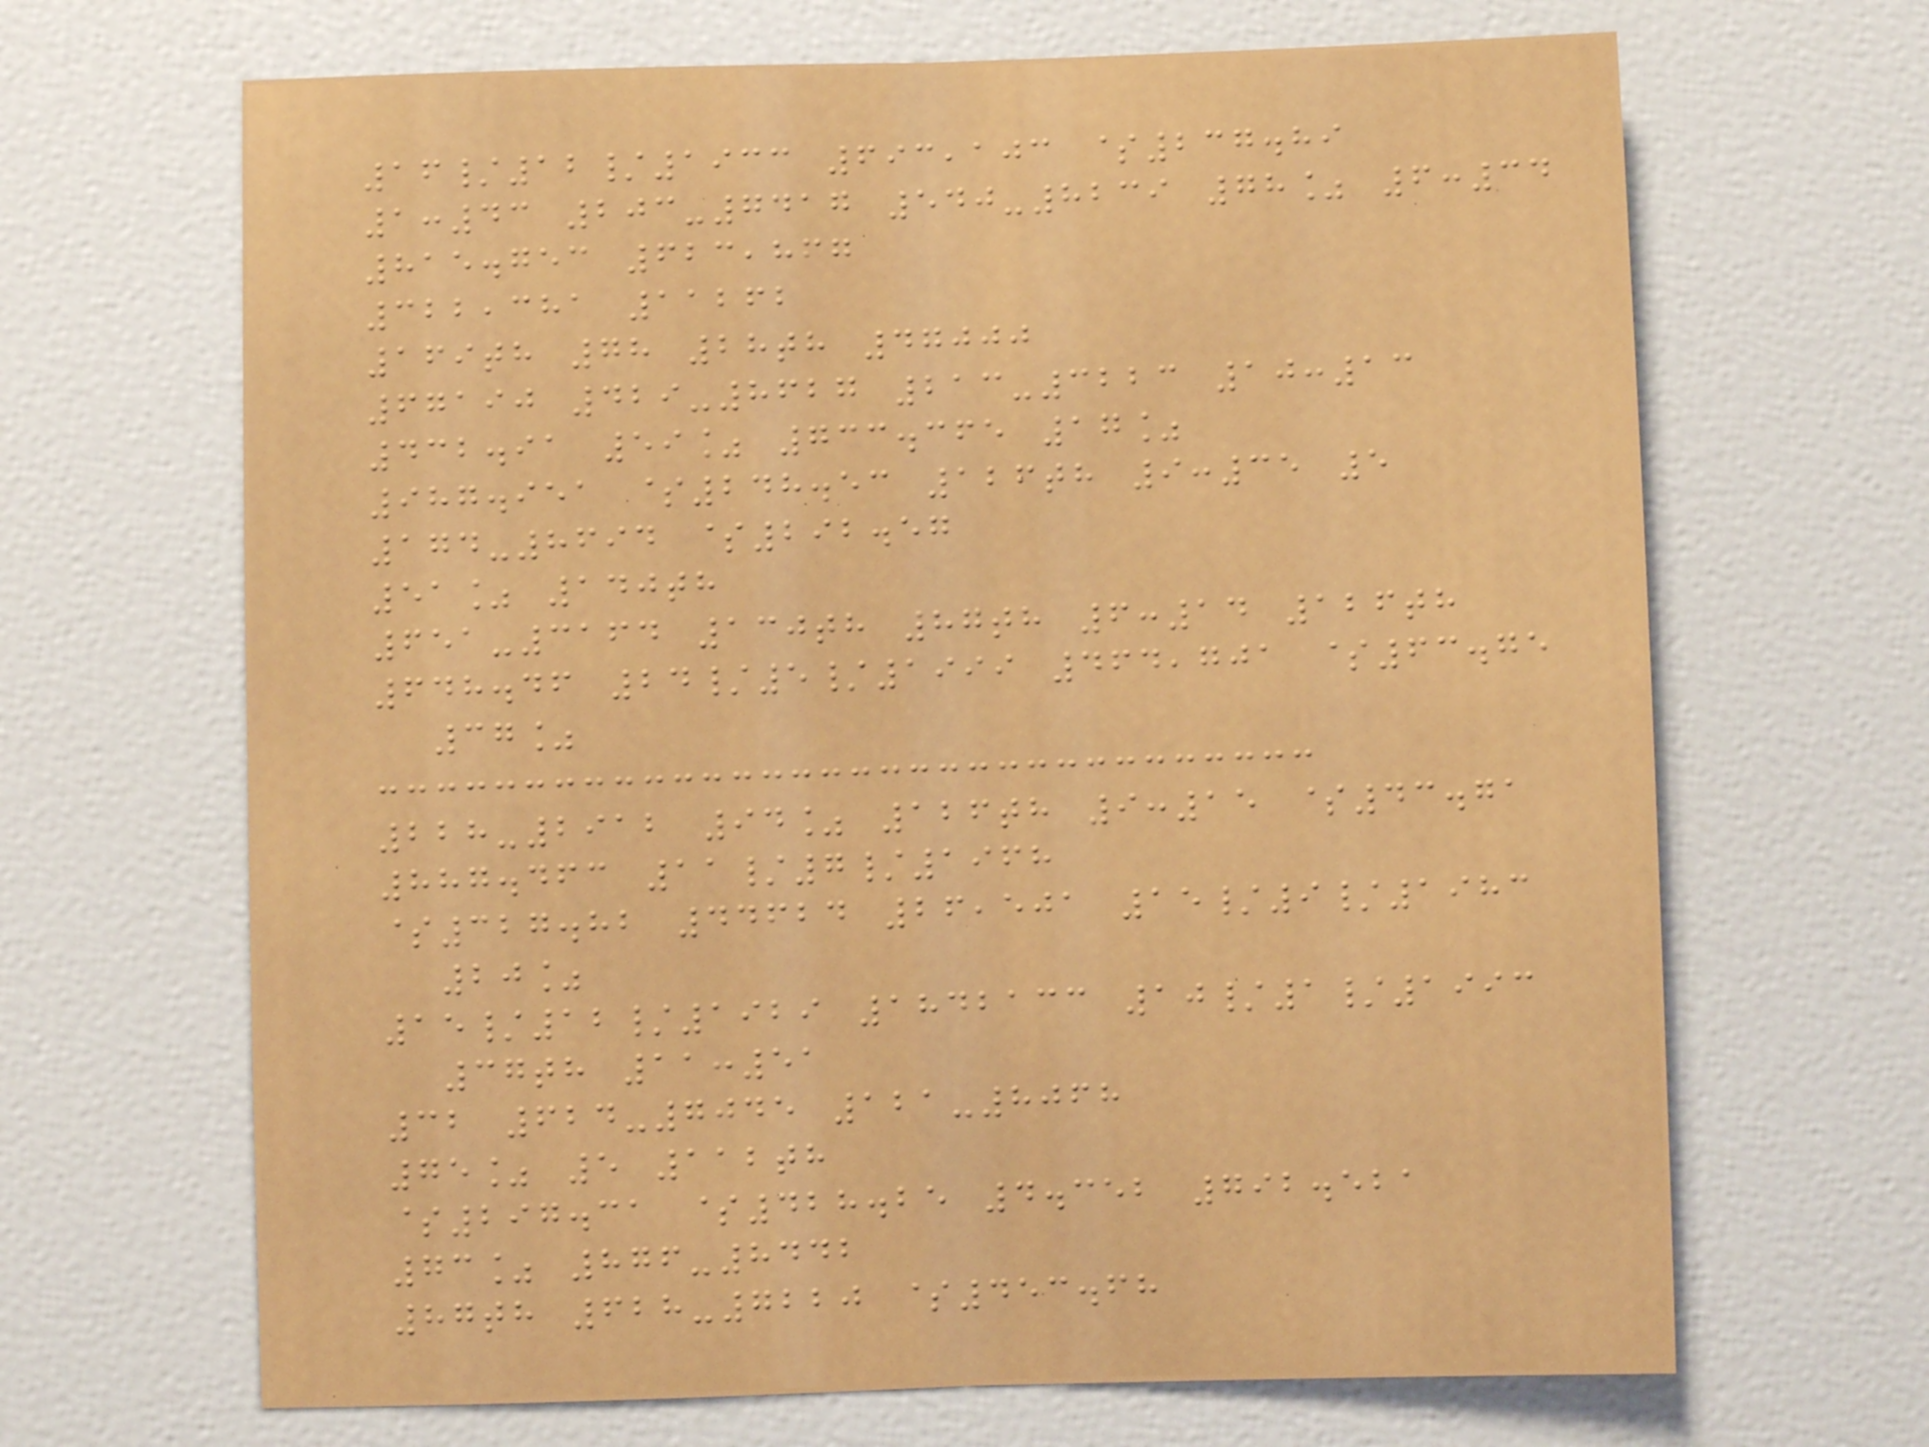16/12/1933 693,103 $237.89
1:43 203-7417 540-8239 78% 6:34
815.753 623,867
322,381 11262
169th 78 28th 47000
67190 429-8627 213-3223 10:13
432.91 59% 733.365 17%
987.951 $248.53 126th 9:35 5
174-8694 $292.57
51% 140th
651-3164 130th 87th 6:14 126th
648.46 24/5/1999 464,701 $63.75
37%
228-2912 94% 126th 9:15 $43.71
887.463 11/7/1968
$327.82 44624 26,501 15/9/1983
20%
15/12/1929 1842133 10/1/1993
37th 11:51
32 624-7045 121-8068
75% 5 112th
$297.31 $428.25 4.352 792.521
73% 876-8442
87th 628-7220 $453.68
